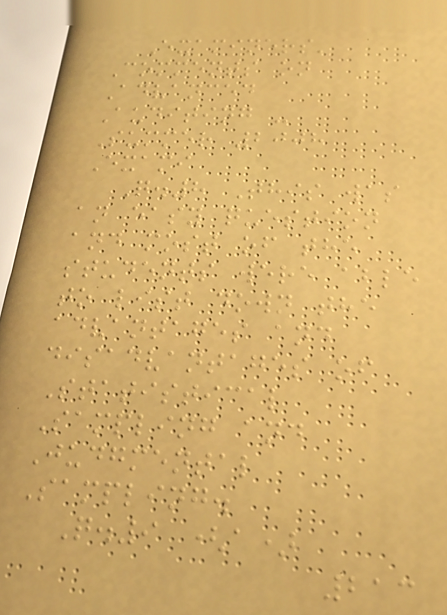Examiners'
Comments on
Advanced
Auditing -
Summer 2008
Exami
Q.8 This was
an easy question
and most of the
students were able
to list down the
advantages and
disadvantages of
Statistical
Sampling and
Judgmental
Sampling.
Q.9 (a)
213
